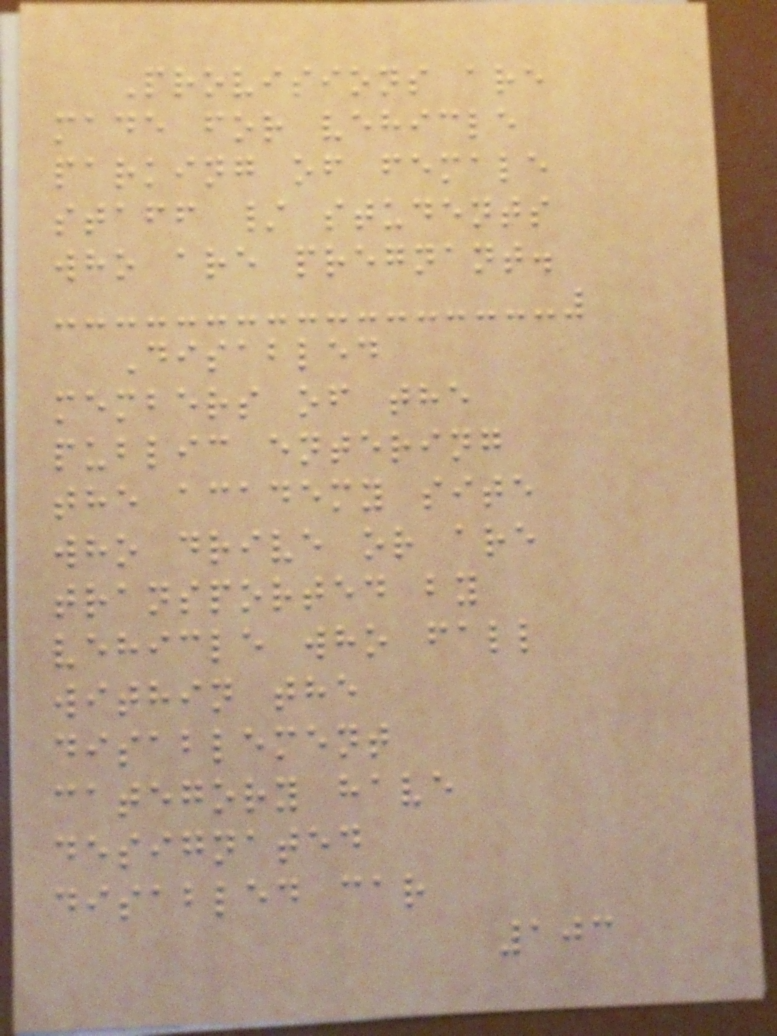Provisions are
made for vehicle
parking of female
staff / students
who are pregnant.
Disabled
members of the
public entering
the academy site
who drive or are
transported by
vehicle who fall
within the
disablement
category have
designated
disabled car
103
